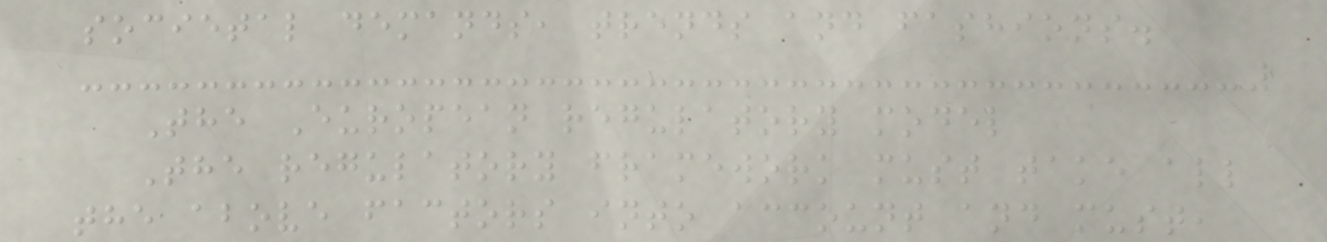societal demands, trends and fashions.
The European regulatory model
The regulatory framework must take all
the above factors into account and must,
